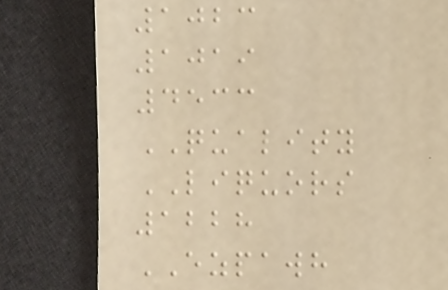1023
1019
4533
QUALITY
LIQUORS
1228
EZPAWH
